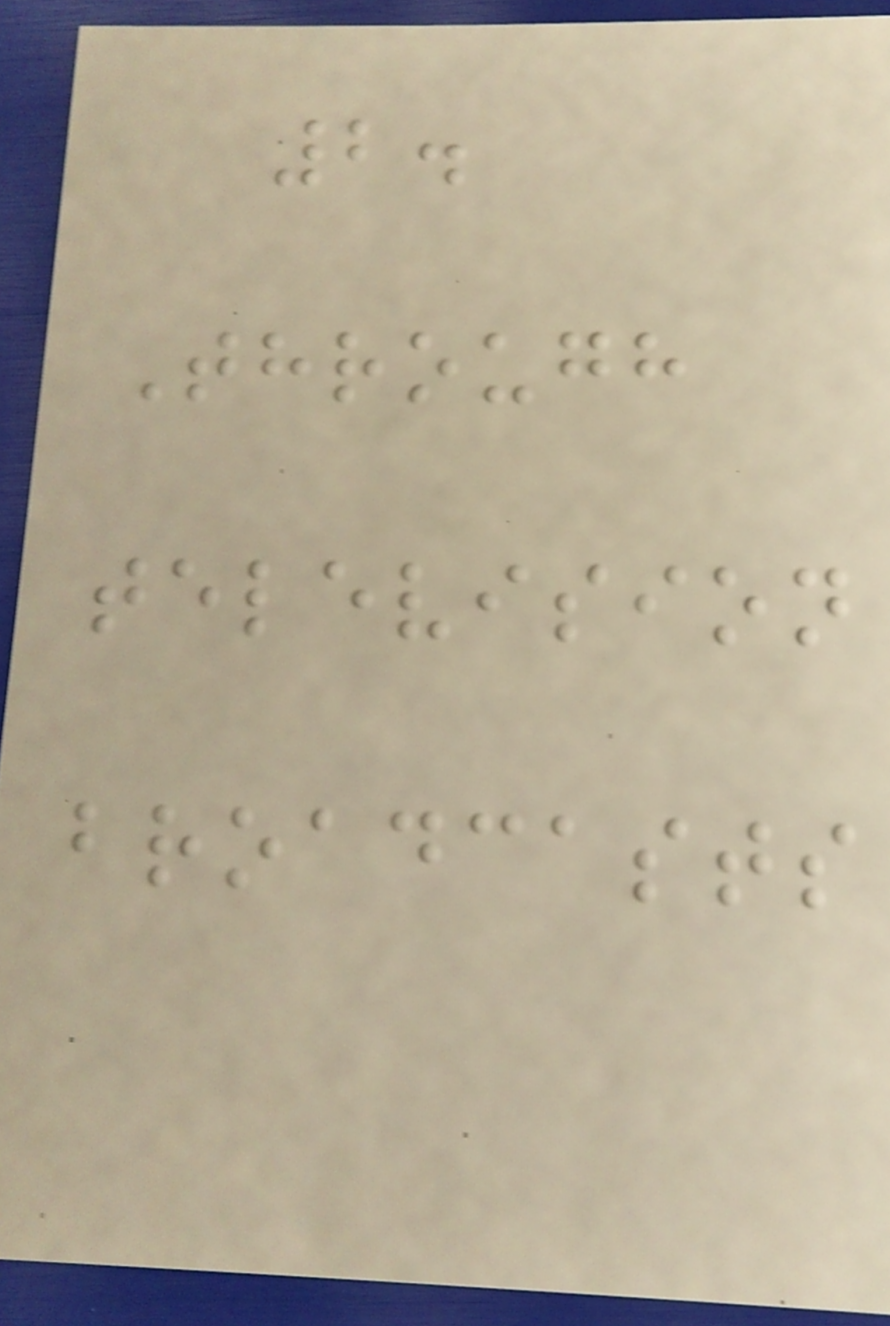2.
Through
television
broadcasts
